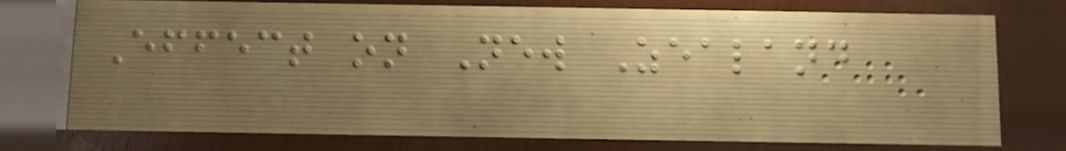Effect on New Zealand
